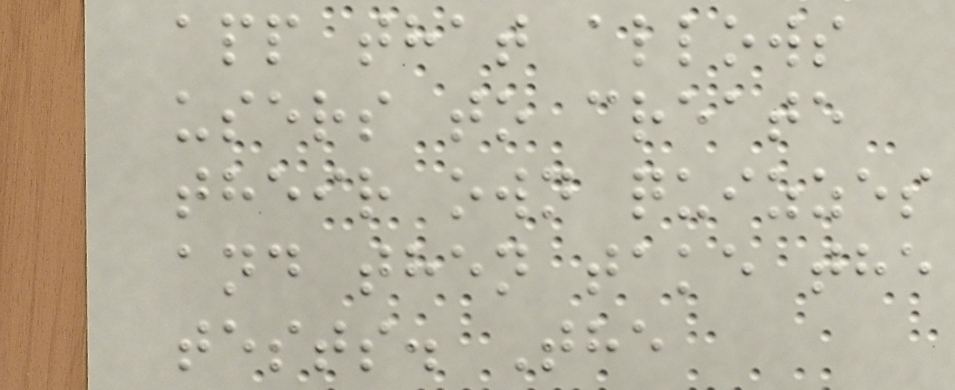app that allows
users to create
their own quizzes
and then take the
tests. The
